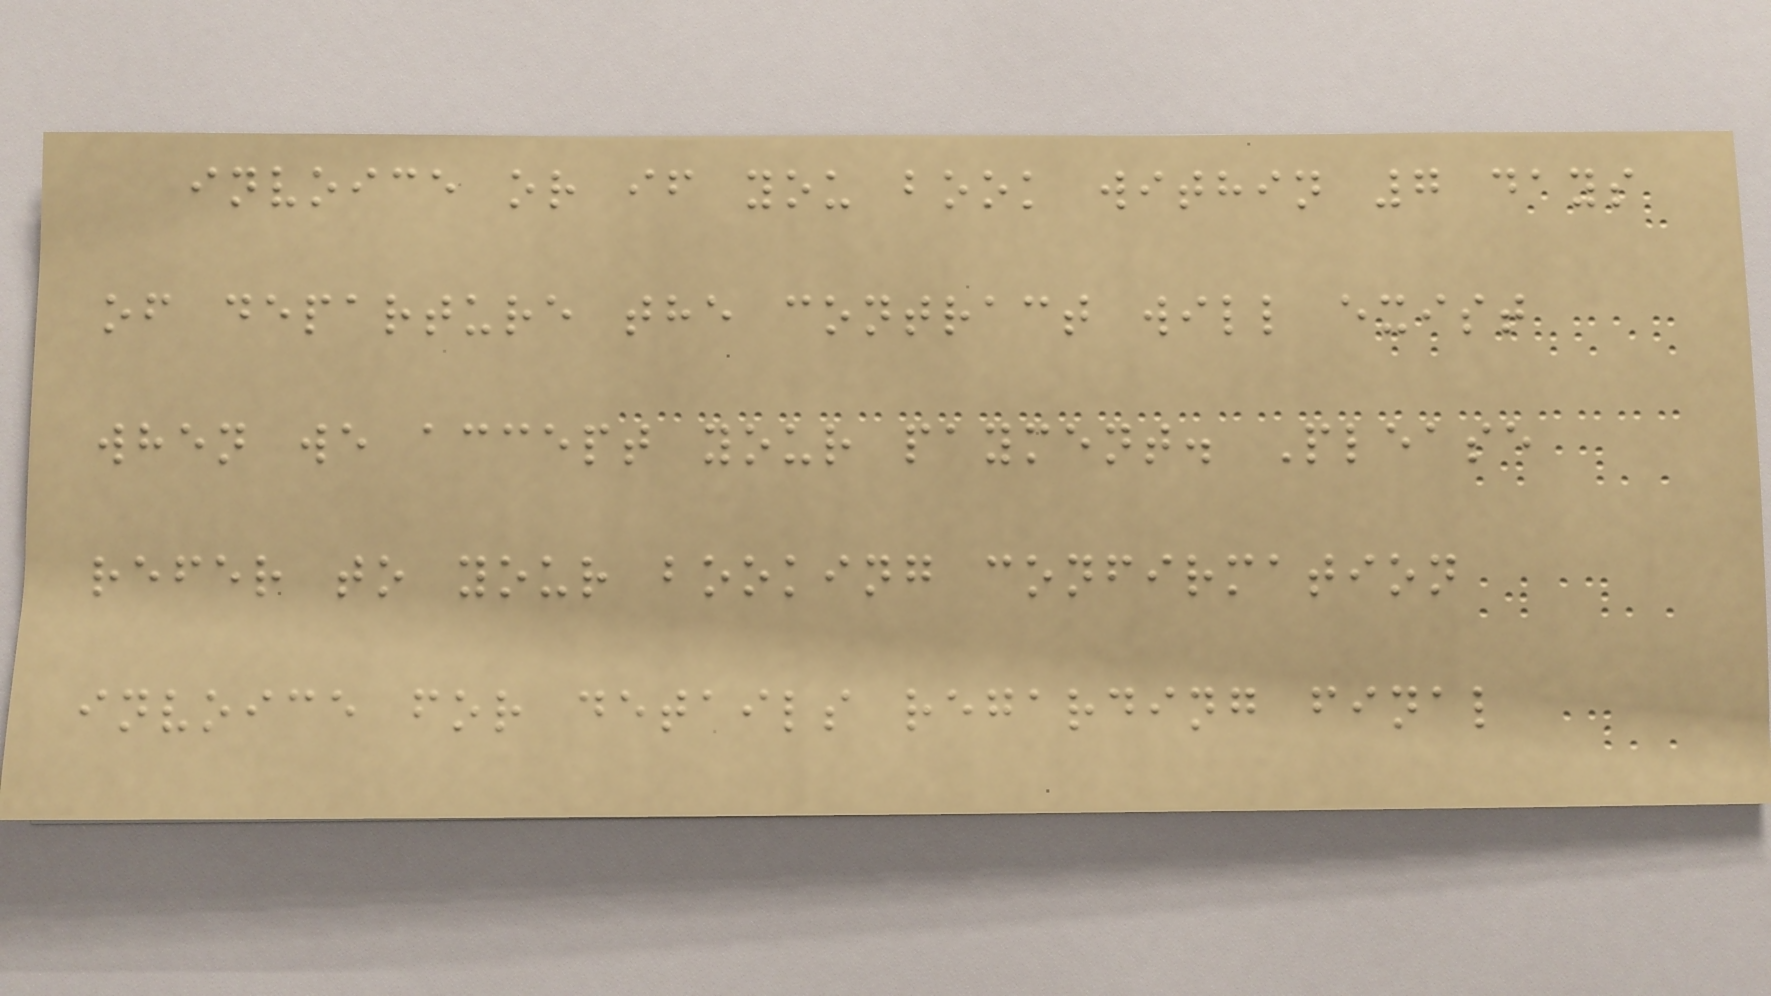invoice or if you book within 7 days
of departure the contract will exist
when we accept your payment. Please
refer to your booking confirmation
invoice for details regarding final
